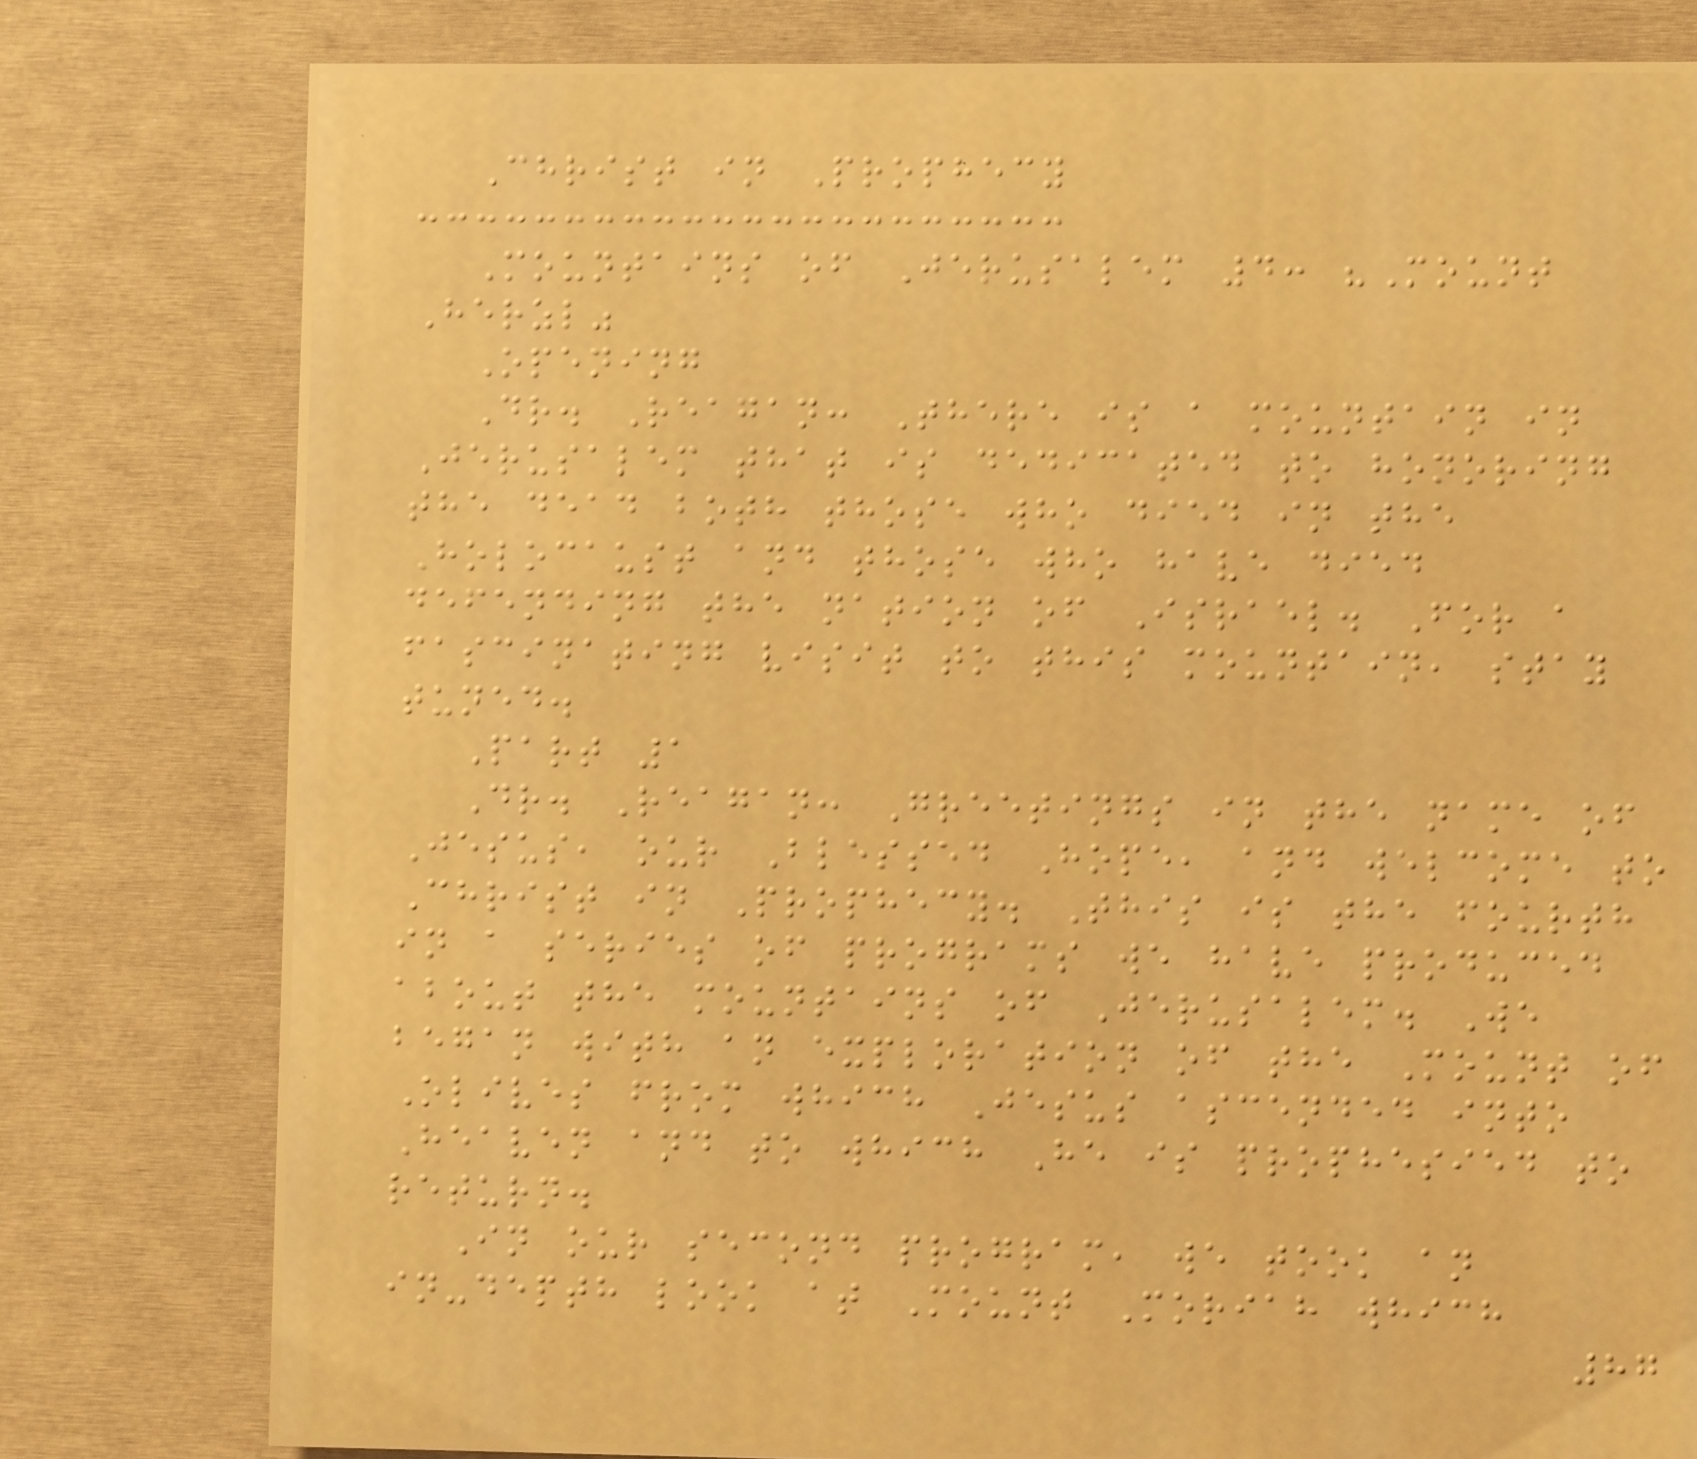Christ in Prophecy
Mountains of Jerusalem 4: "Mount
Herzl"
Opening
Dr. Reagan: There is a mountain in
Jerusalem that is dedicated to honoring
the dead both those who died in the
Holocaust and those who have died
defending the nation of Israel. For a
fascinating visit to this mountain, stay
tuned.
Part 1
Dr. Reagan: Greetings in the name of
Jesus, our Blessed Hope, and welcome to
Christ in Prophecy. This is the fourth
in a series of programs we have produced
about the mountains of Jerusalem. We
began with an exploration of the Mount of
Olives from which Jesus ascended into
Heaven and to which He is prophesied to
return.
In our second program, we took an
in-depth look at Mount Moriah which
87
